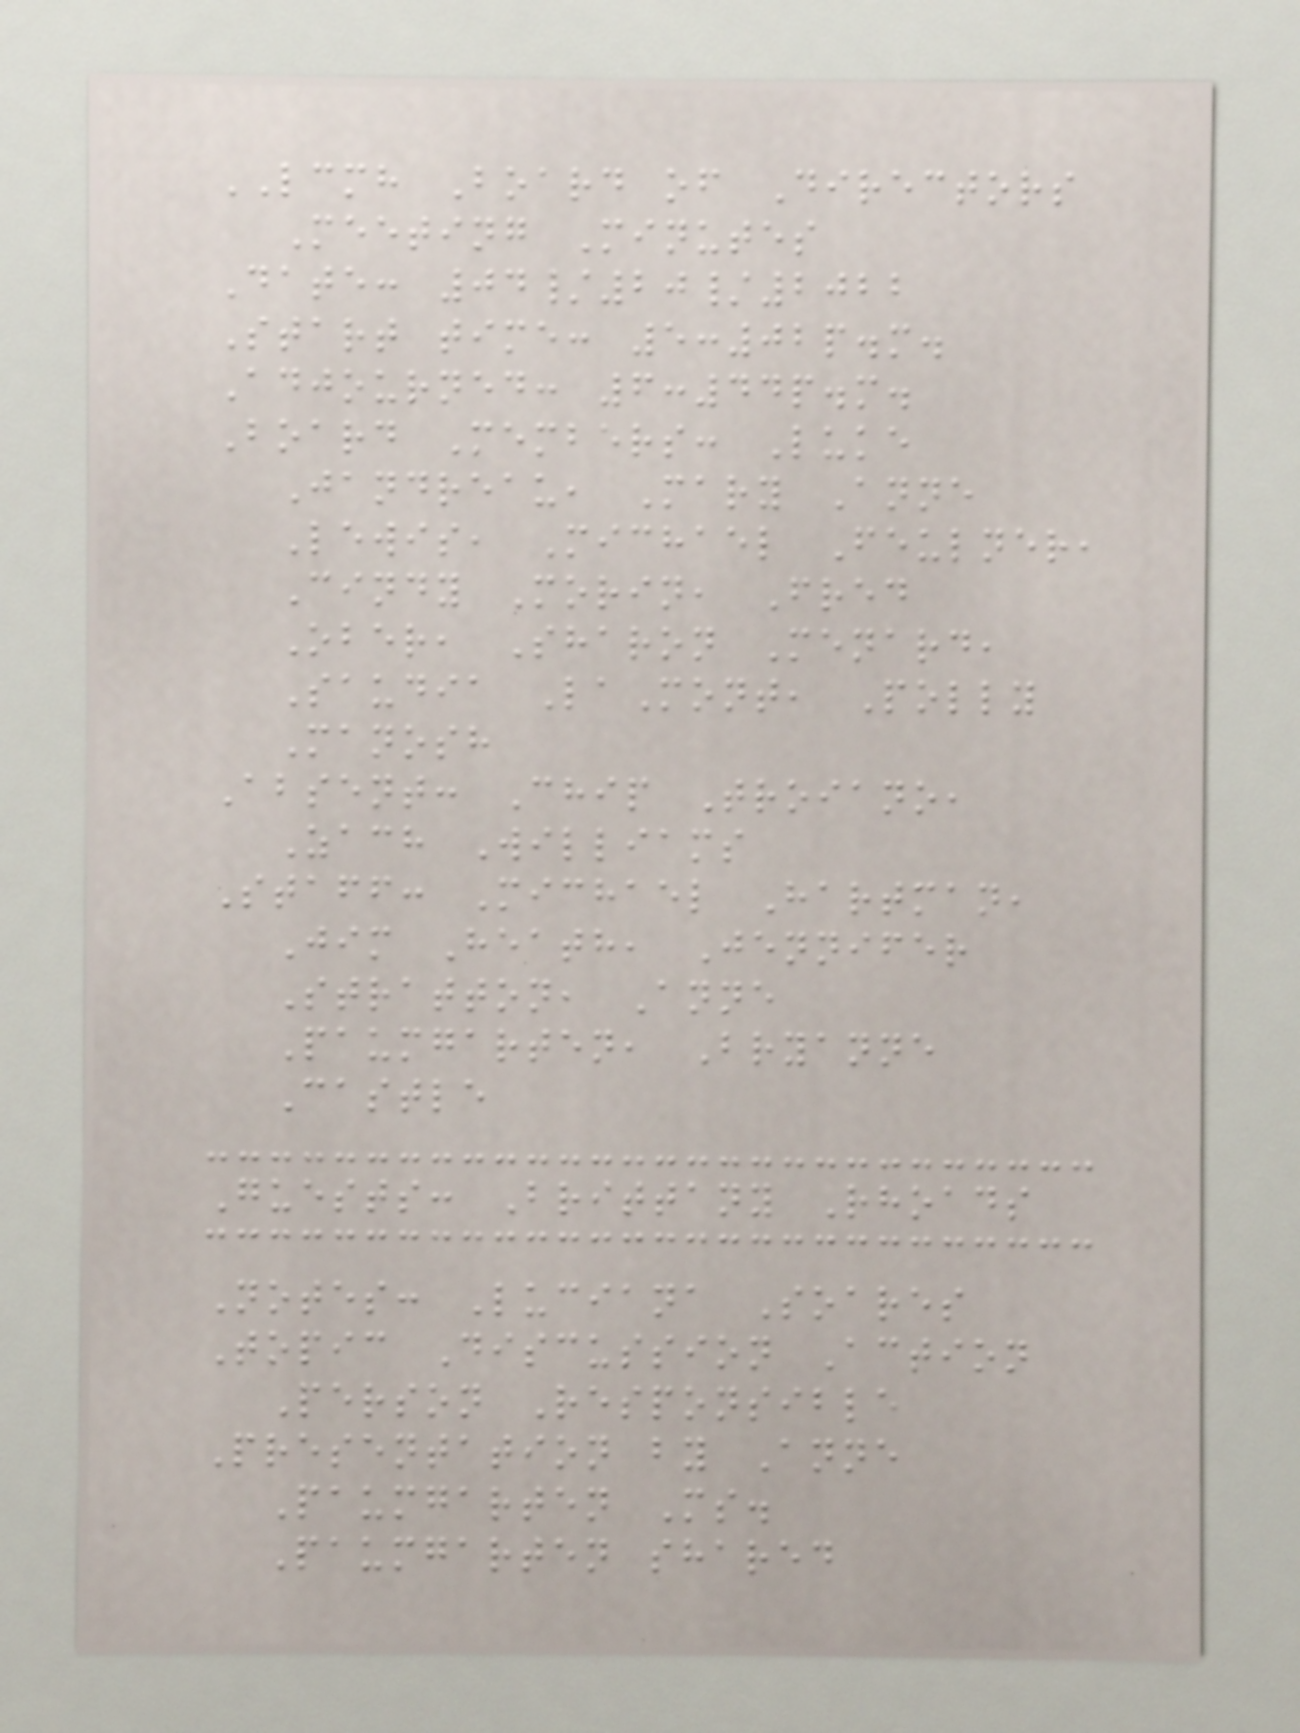LCMH Board of Directors
Meeting Minutes
Date: 04/20/2022
Start time: 5:02p.m.
Adjourned: 6:44p.m.
Board Members: Luke
Jandreau, Mary Anne
Lewis, Michael Feulner,
Cindy Morin, Fred
Ober, Sharon Menard,
Saudia LaMont, Polly
Manosh
Absent: Chip Troiano,
Zach Williams
Staff: Michael Hartman,
Jim Heath, Jennifer
Stratton, Anne
Paumgarten, Bryanne
Castle
Guests: Brittany Rhoads
Notes: Luciana Soares
Topic Discussion Action
Person Responsible
Presentation by Anne
Paumgarten Ms.
Paumgarten shared
